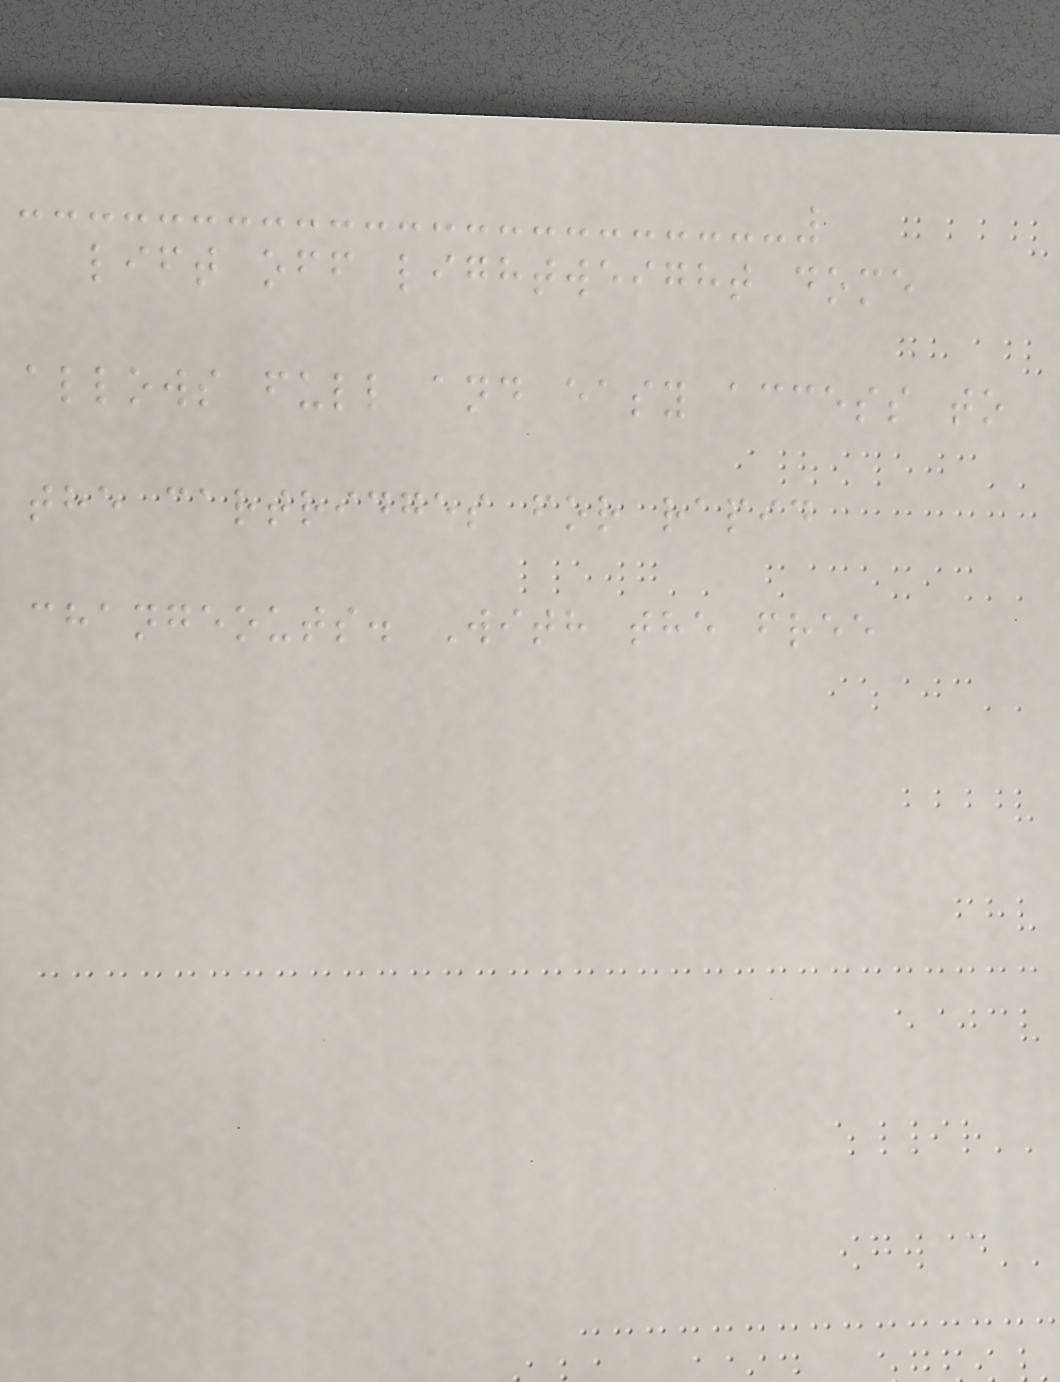lift off lightweight dome
allows full and easy access to
the cartridges for rapid
changeouts. With the free
